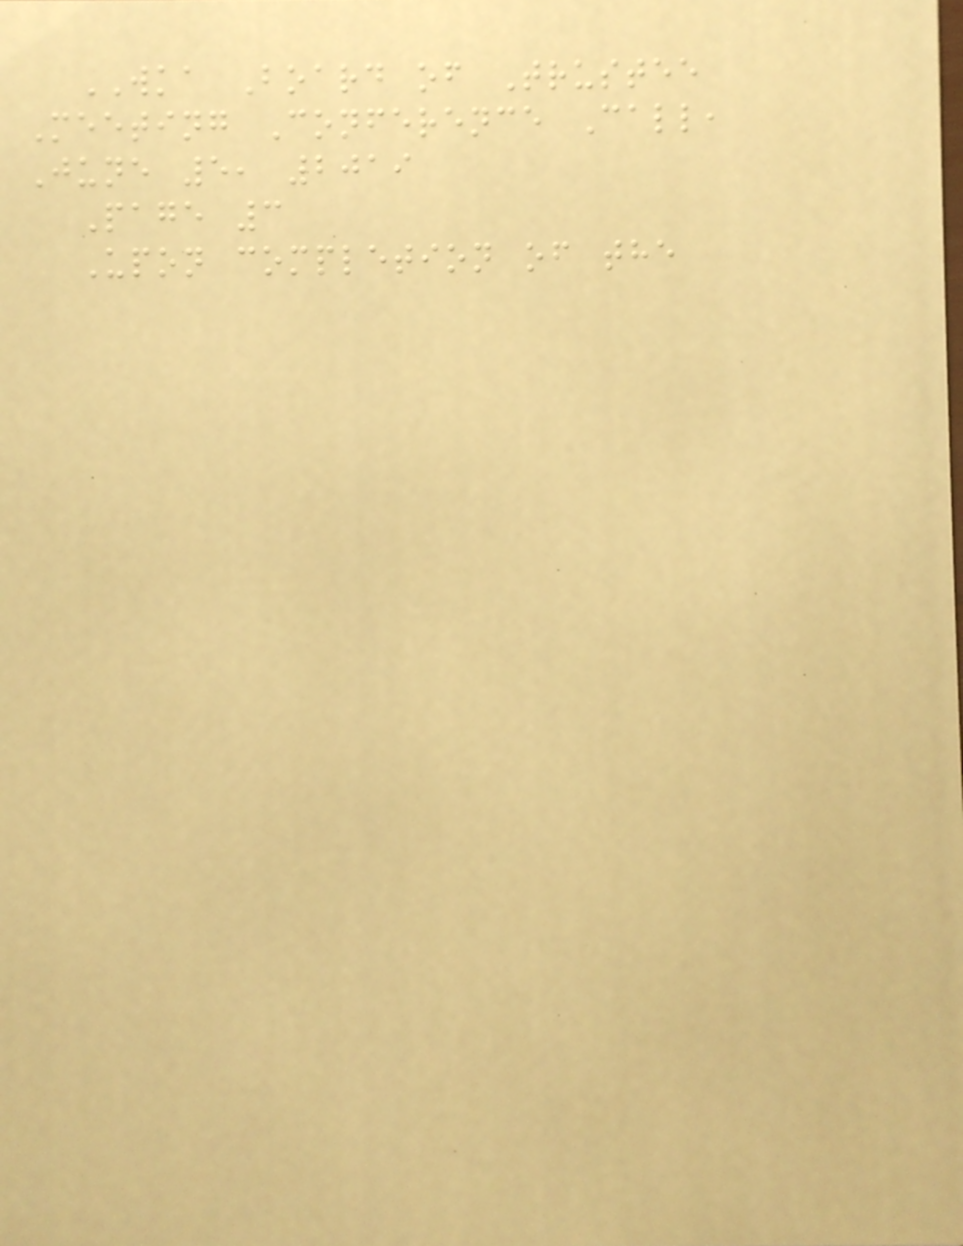WKA Board of Trustee
Meeting Conference Call,
June 5, 2019
Page 3
Upon completion of the
